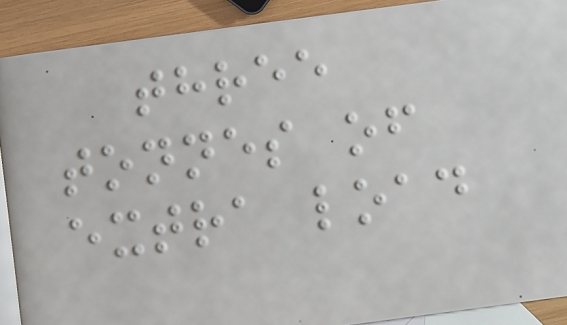three
tonnes of
extra load
